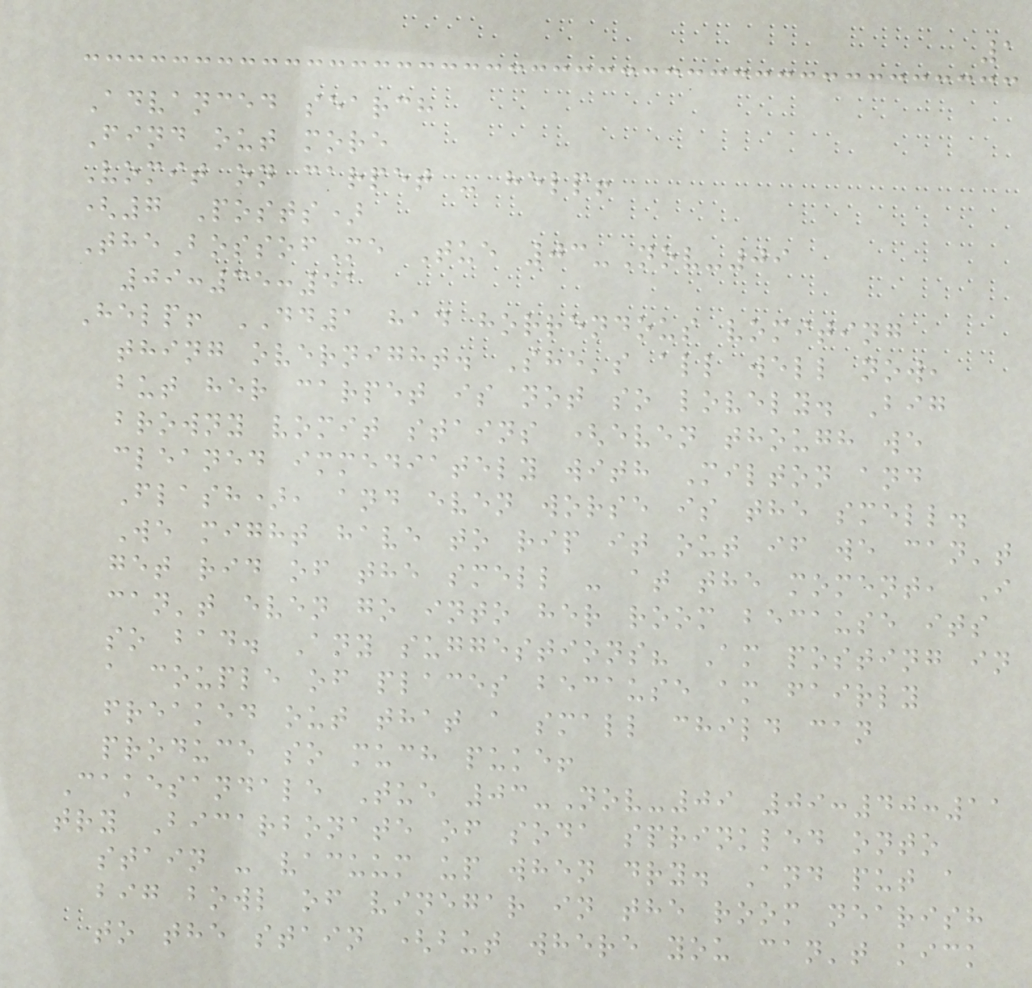1
Advanced search
Find out more
Vomit on carpet - help!
(7 Posts)
TheBossofMe Tue 03-Nov-09
09:35:51
Help! DD1 had horrendous vomiting
thing overnight. She's all well now,
but her carpet is not so lovely. Big
browny vomit stains (even though we
cleaned immediately with Milton and
Flash), and even worse is the smell.
We might have to rip it out if we can't
get rid of the smell - at the moment, I
can't even go into her room because its
so bad. Any suggestions? Am posting in
a couple of places because am fairly
freaked out that a small child can
produce so much puke!
Cakesandale Tue 03-Nov-09 09:40:11
try Bicarbonate of soda sprinkled onto
stain - vacuum up when dry. And put a
big bowl of vinegar in the room nearish
to the stain (but where you can't kick
